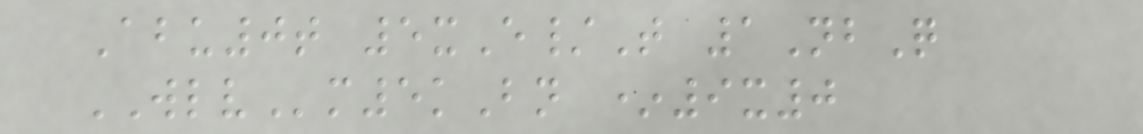Abu0t 5xE/T 1NbQ
WLVm5kBn *9x0
